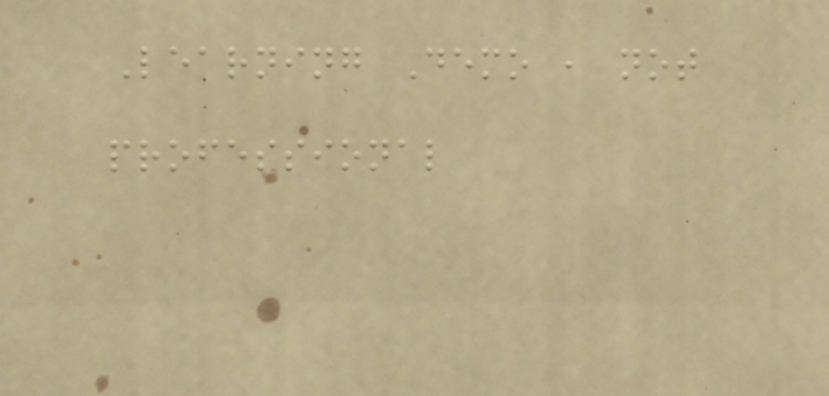Learning Demo , not
professional
